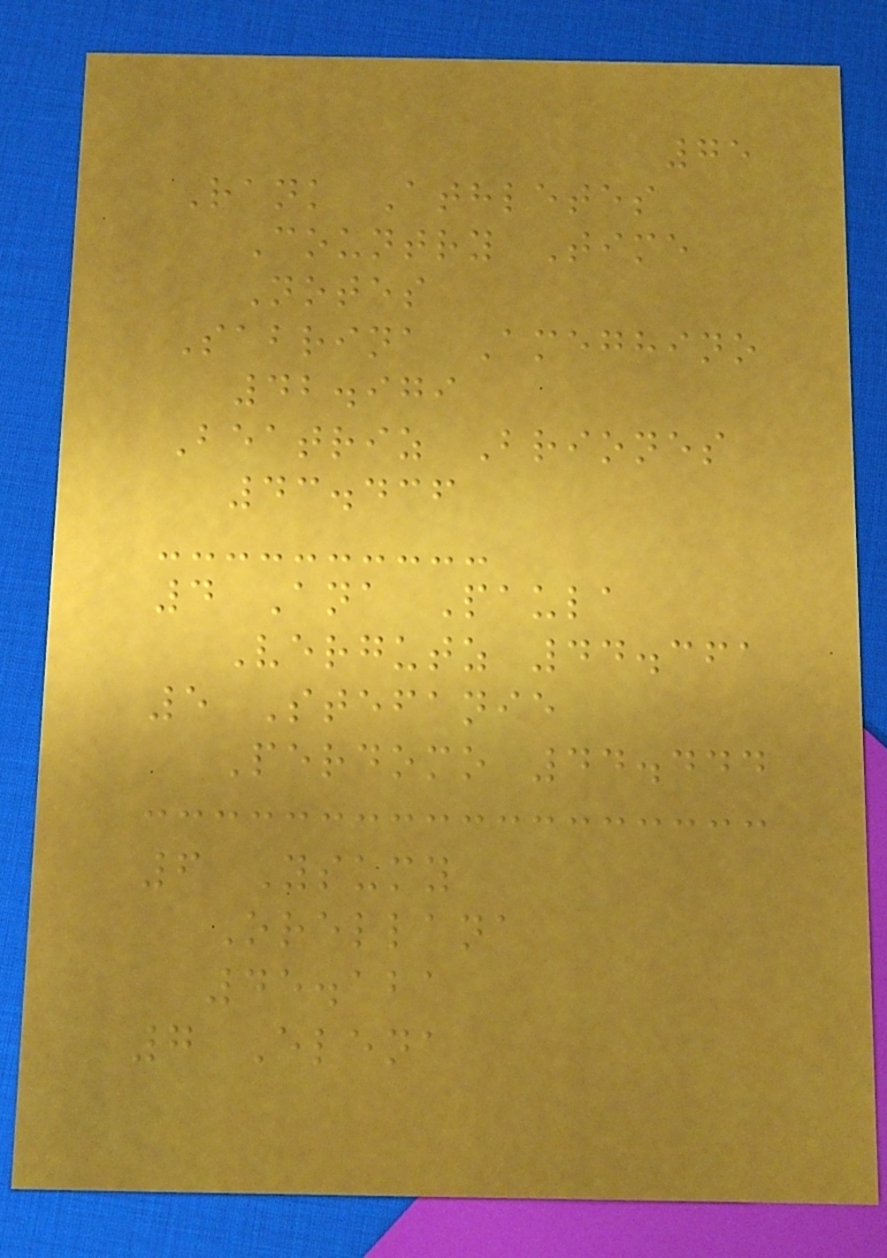75
Rank Athletes
Country Time
Notes
Sabrina Ameghino
42.979
Beatriz Briones
43.436
4 Ana Paula
Vergutz 44.361
5 Stefanie
Perdomo 44.444
6 Ysumy
Orellana
45.121
7 Elena
